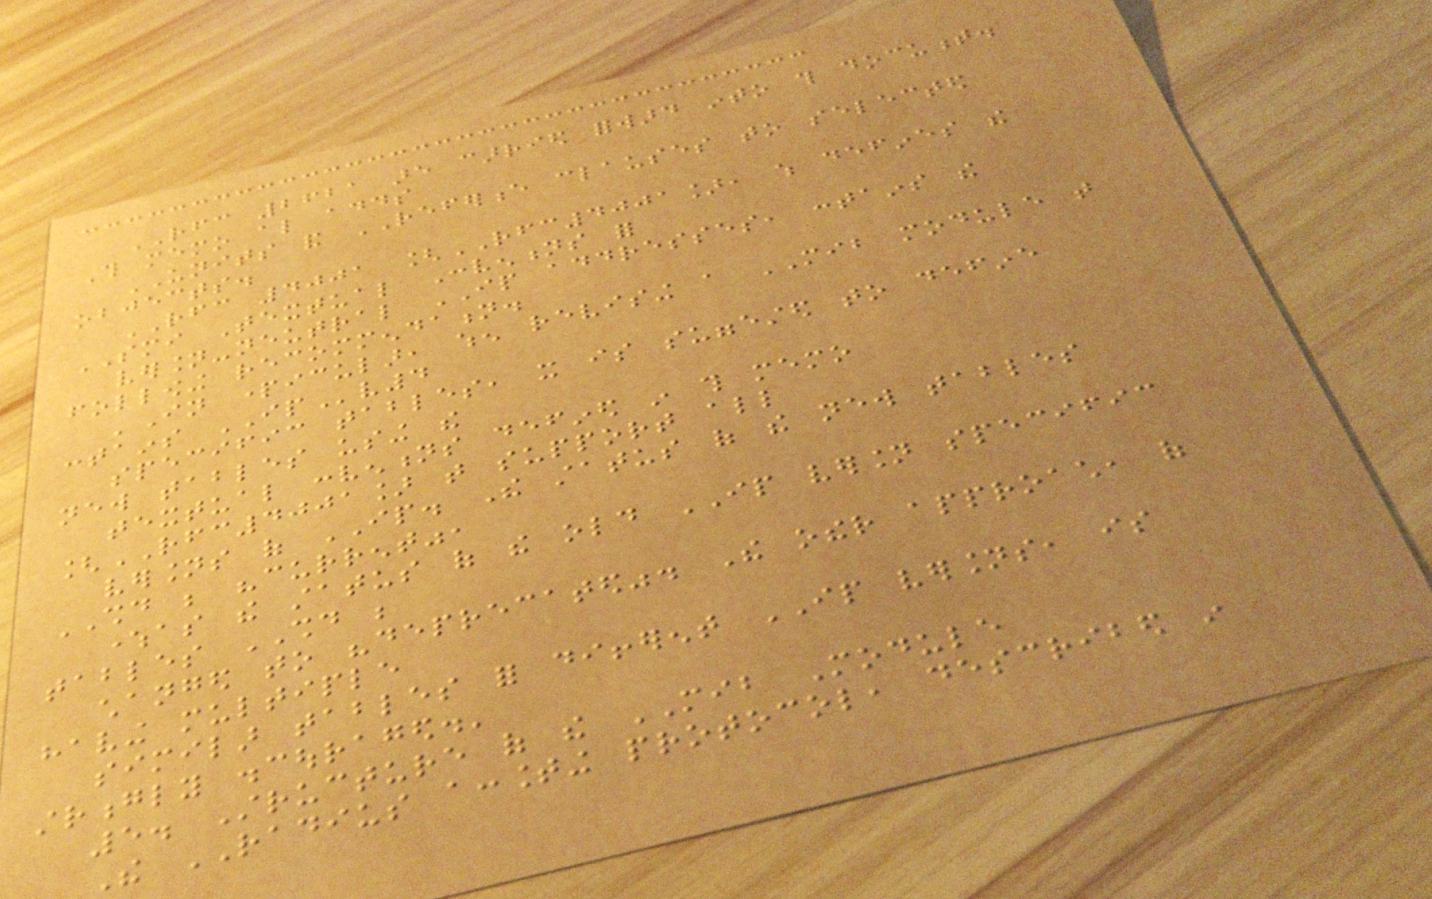RFC 2621 are carried forward into this document.
This memo also adds
UNITS and REFERENCE clauses to selected
objects.
RFC 4001 [RFC4001], which defines the
SMI Textual Conventions for
version-neutral IP addresses, contains the
following recommendation.
'In particular, when revising a MIB module that
contains IPv4
specific tables, it is suggested to define
new tables using the
textual conventions defined in this memo
[RFC4001] that support all
versions of IP. The status of the new tables
SHOULD be "current",
whereas the status of the old IP version specific
tables SHOULD be
changed to "deprecated". The other approach, of
having multiple
similar tables for different IP versions, is
strongly discouraged.'
5. Structure of the MIB Module
The RADIUS accounting protocol, described in
